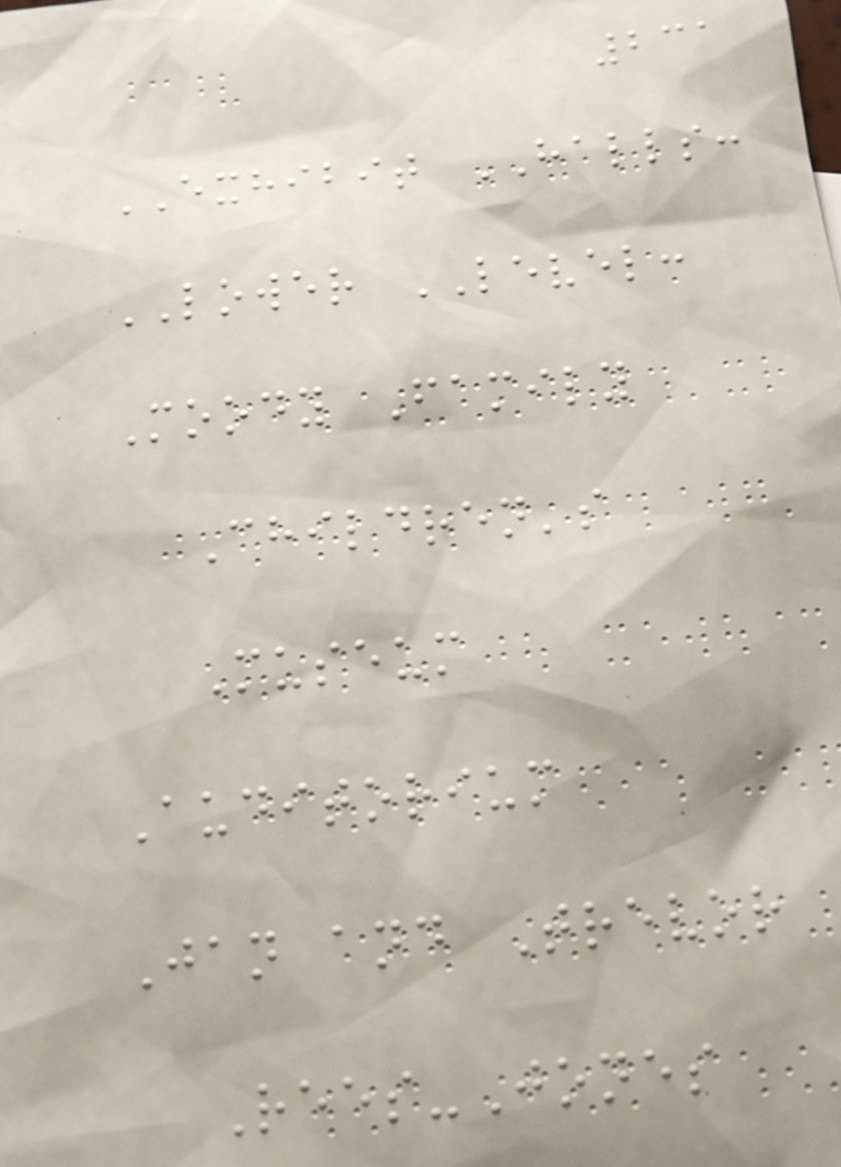231
EXHIBIT HALLS:
LOWER LEVEL:
Moody Family
Children's
Museum
Auditorium
Jan and Trevor
Rees-Jones
